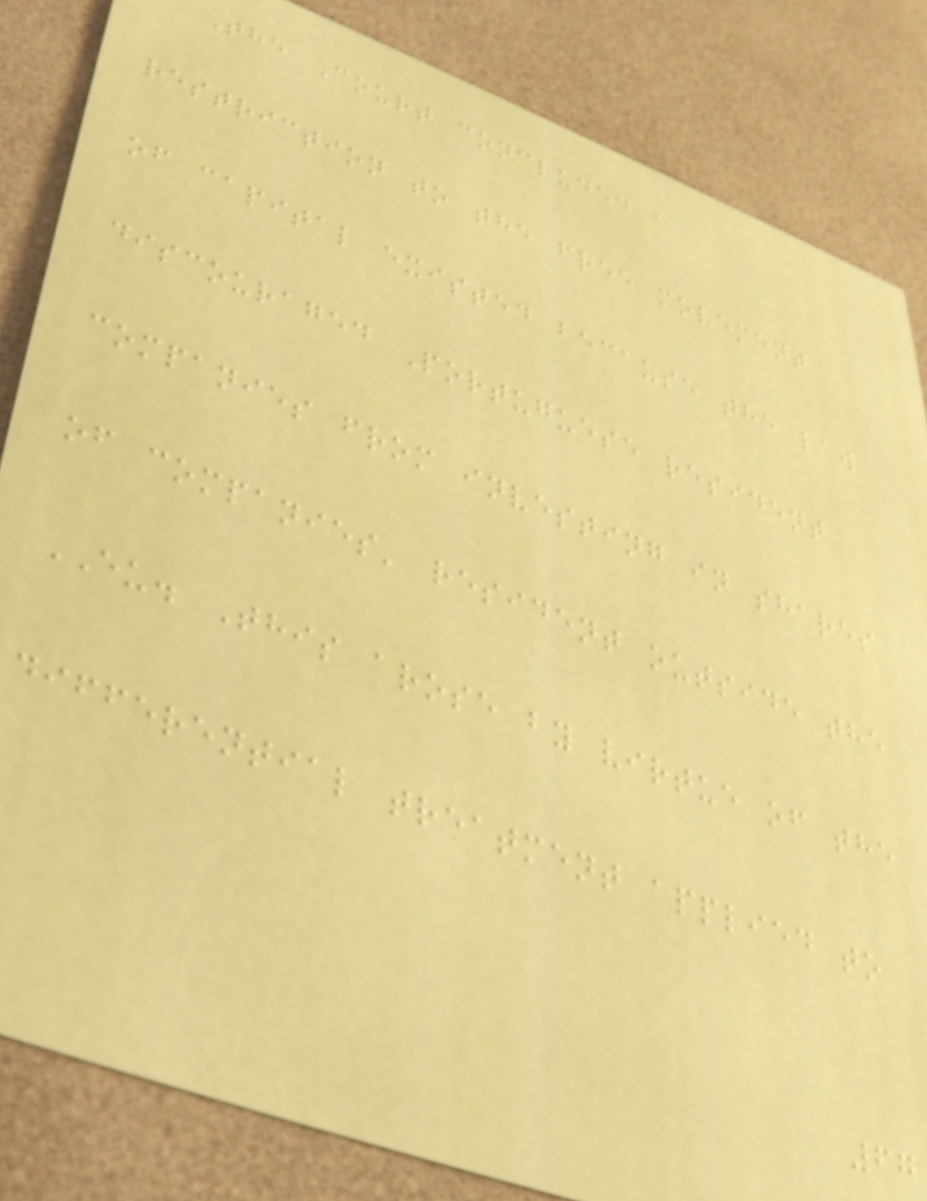The Court concluded a
restriction to the free movement
of capital existed because the law
discouraged Portuguese resident
companies from investing in shares
of companies' resident outside the
EU. This arose by virtue of the
differential treatment applied to
67
